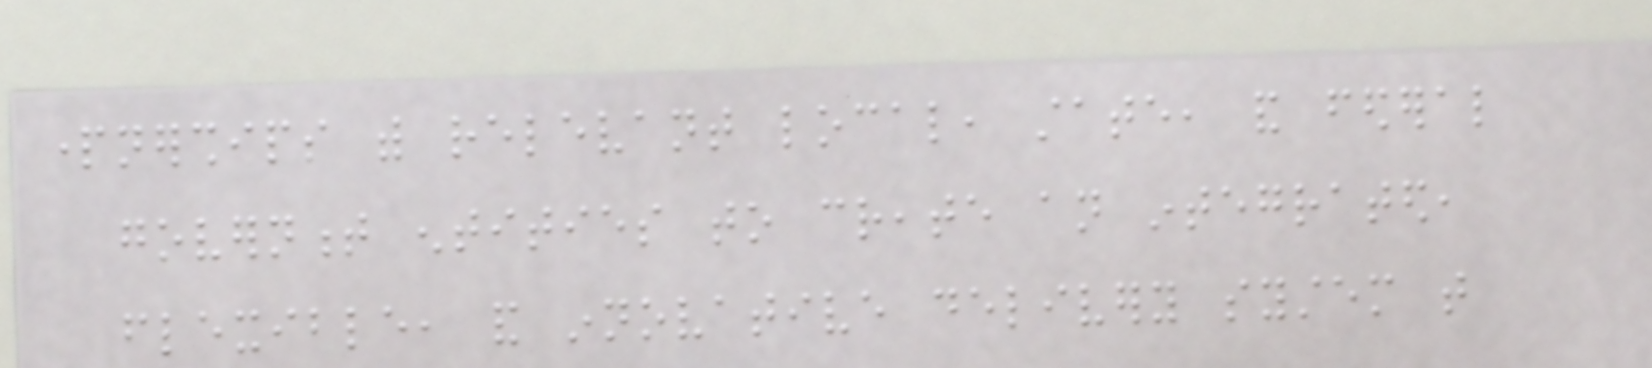partnerships with relevant local, state, and federal
government entities to create an integrated,
flexible, and innovative delivery system that
